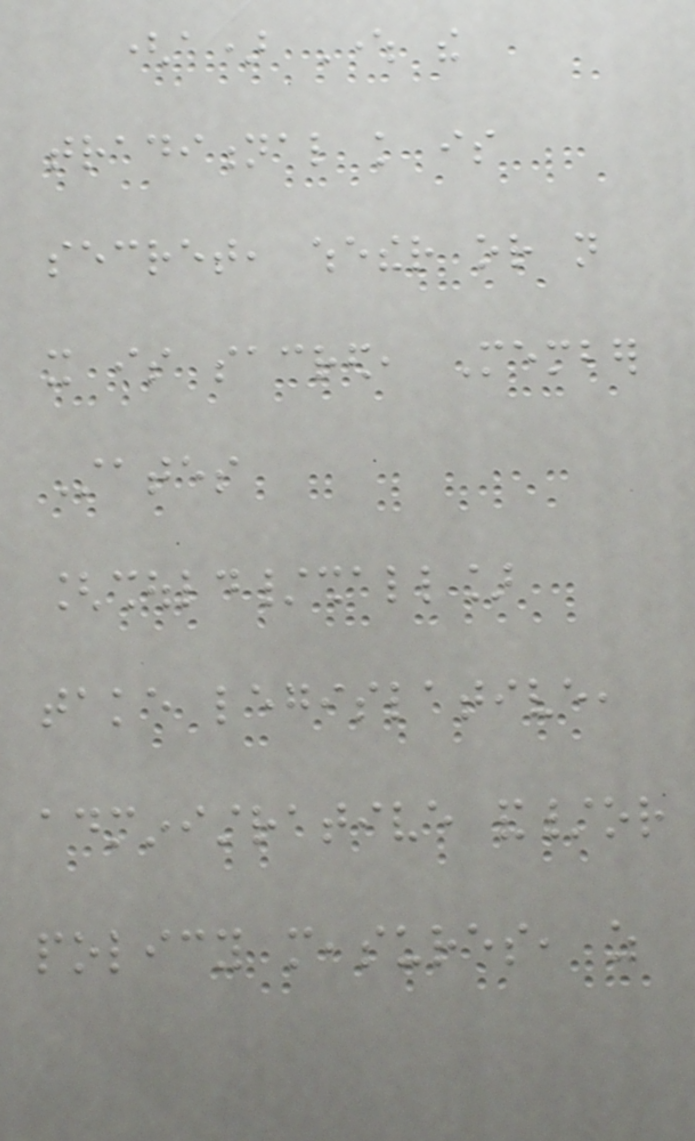(a) Where the
traditional knowledge is
secret, whether or not
it is sacred, Member
States
[should/shall]
take legislative,
administrative and/or
policy measures, as
